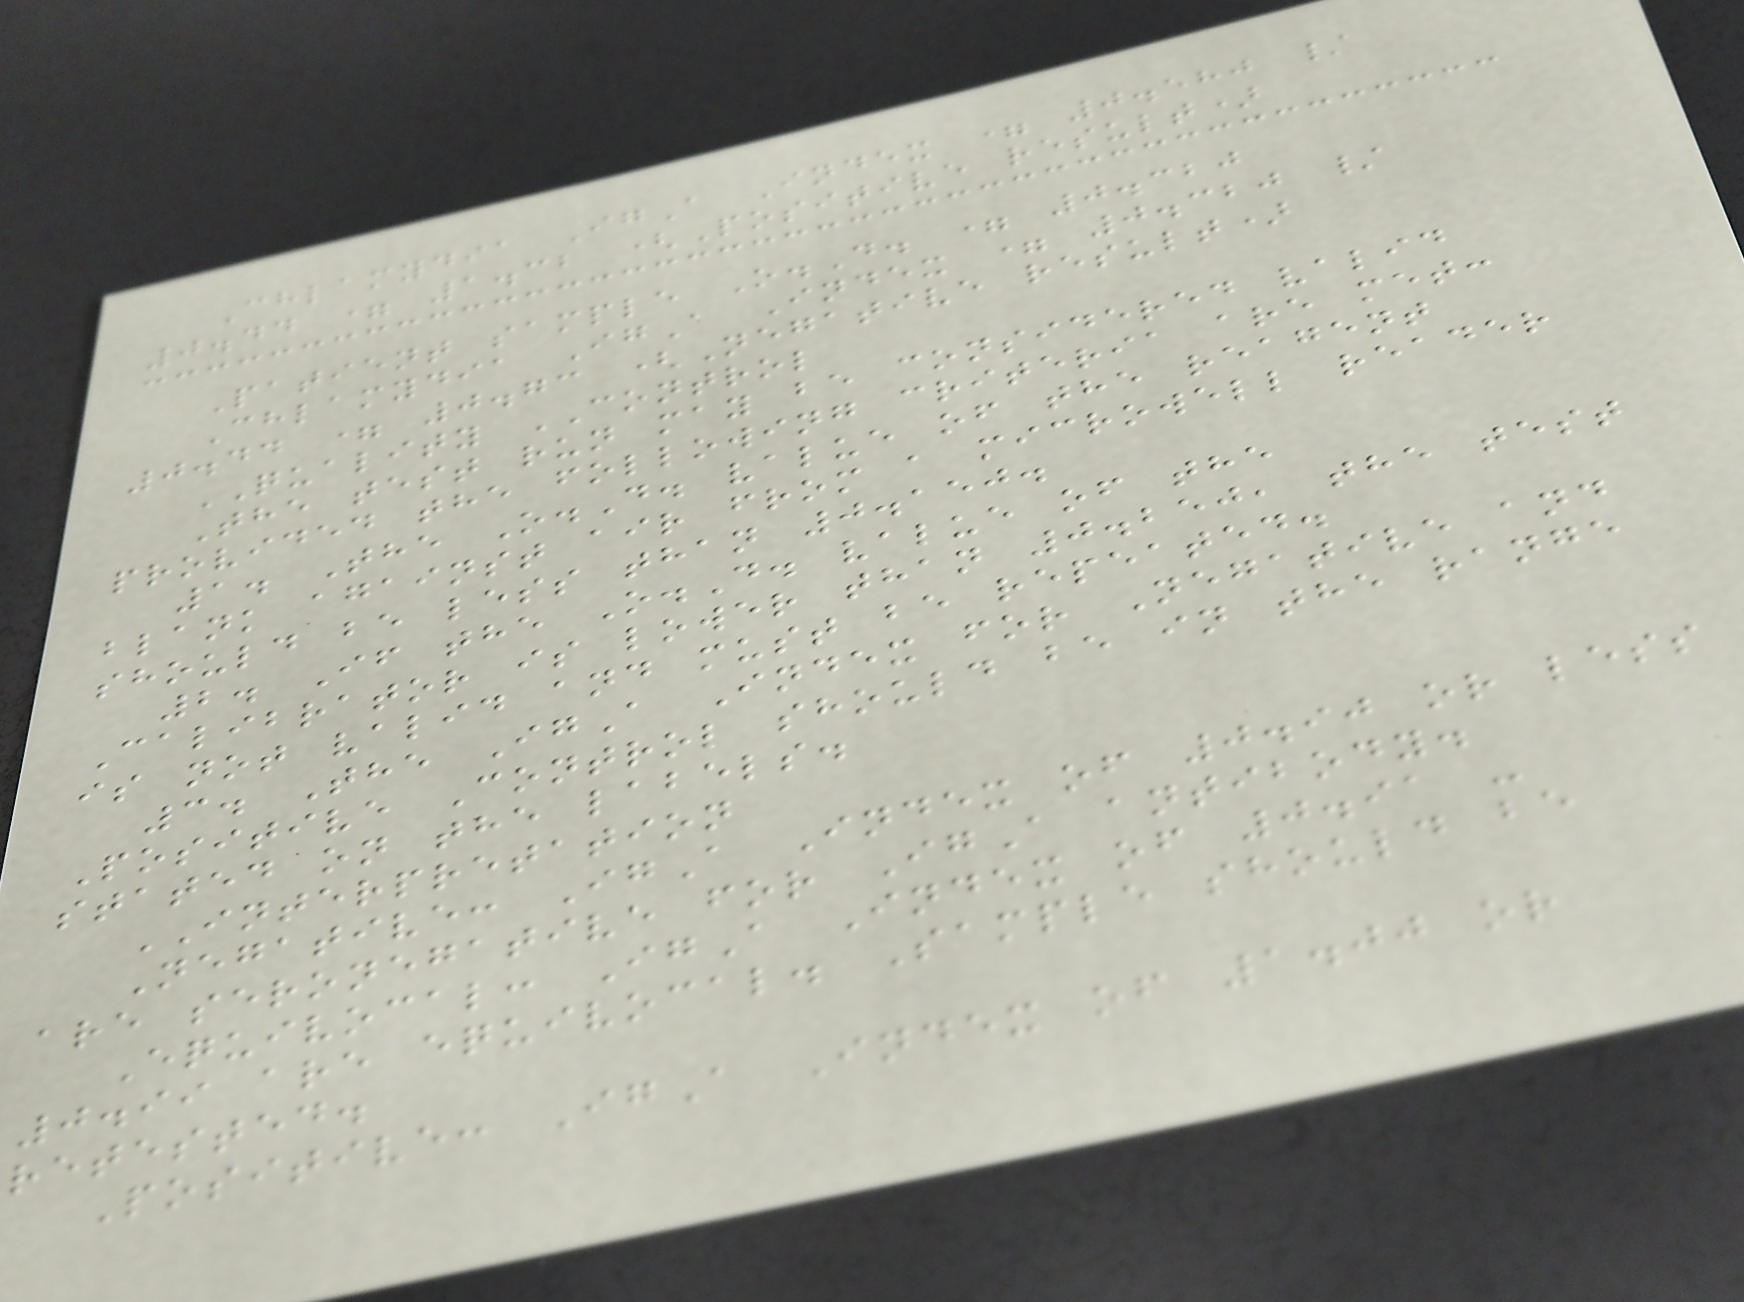Chlamydia IgA Index = 0.580 /
0.44 = 1.32 (Positive result)
Patient sample O.D. = 0.320
Chlamydia IgA Index = 0.320 /
0.44 = 0.73 (Negative result)
QUALITY CONTROL
The test run may be considered valid
provided the following criteria are met:
1. The O.D. value of the reagent
blank against air from a microwell reader
should be less than 0.150.
2. If the O.D. value of the
Calibrator is lower than 0.250, the test
is not valid and must be repeated.
3. The IgA Index for Negative and
Positive Control should be in the range
stated on the labels.
INTERPRETATION
Negative: IgA Index of 0.90 or less
are seronegative for IgA antibody.
Equivocal: IgA Index of 0.91 -
0.99 are equivocal. Sample should be
retested.
Positive: IgA Index of 1.00 or
